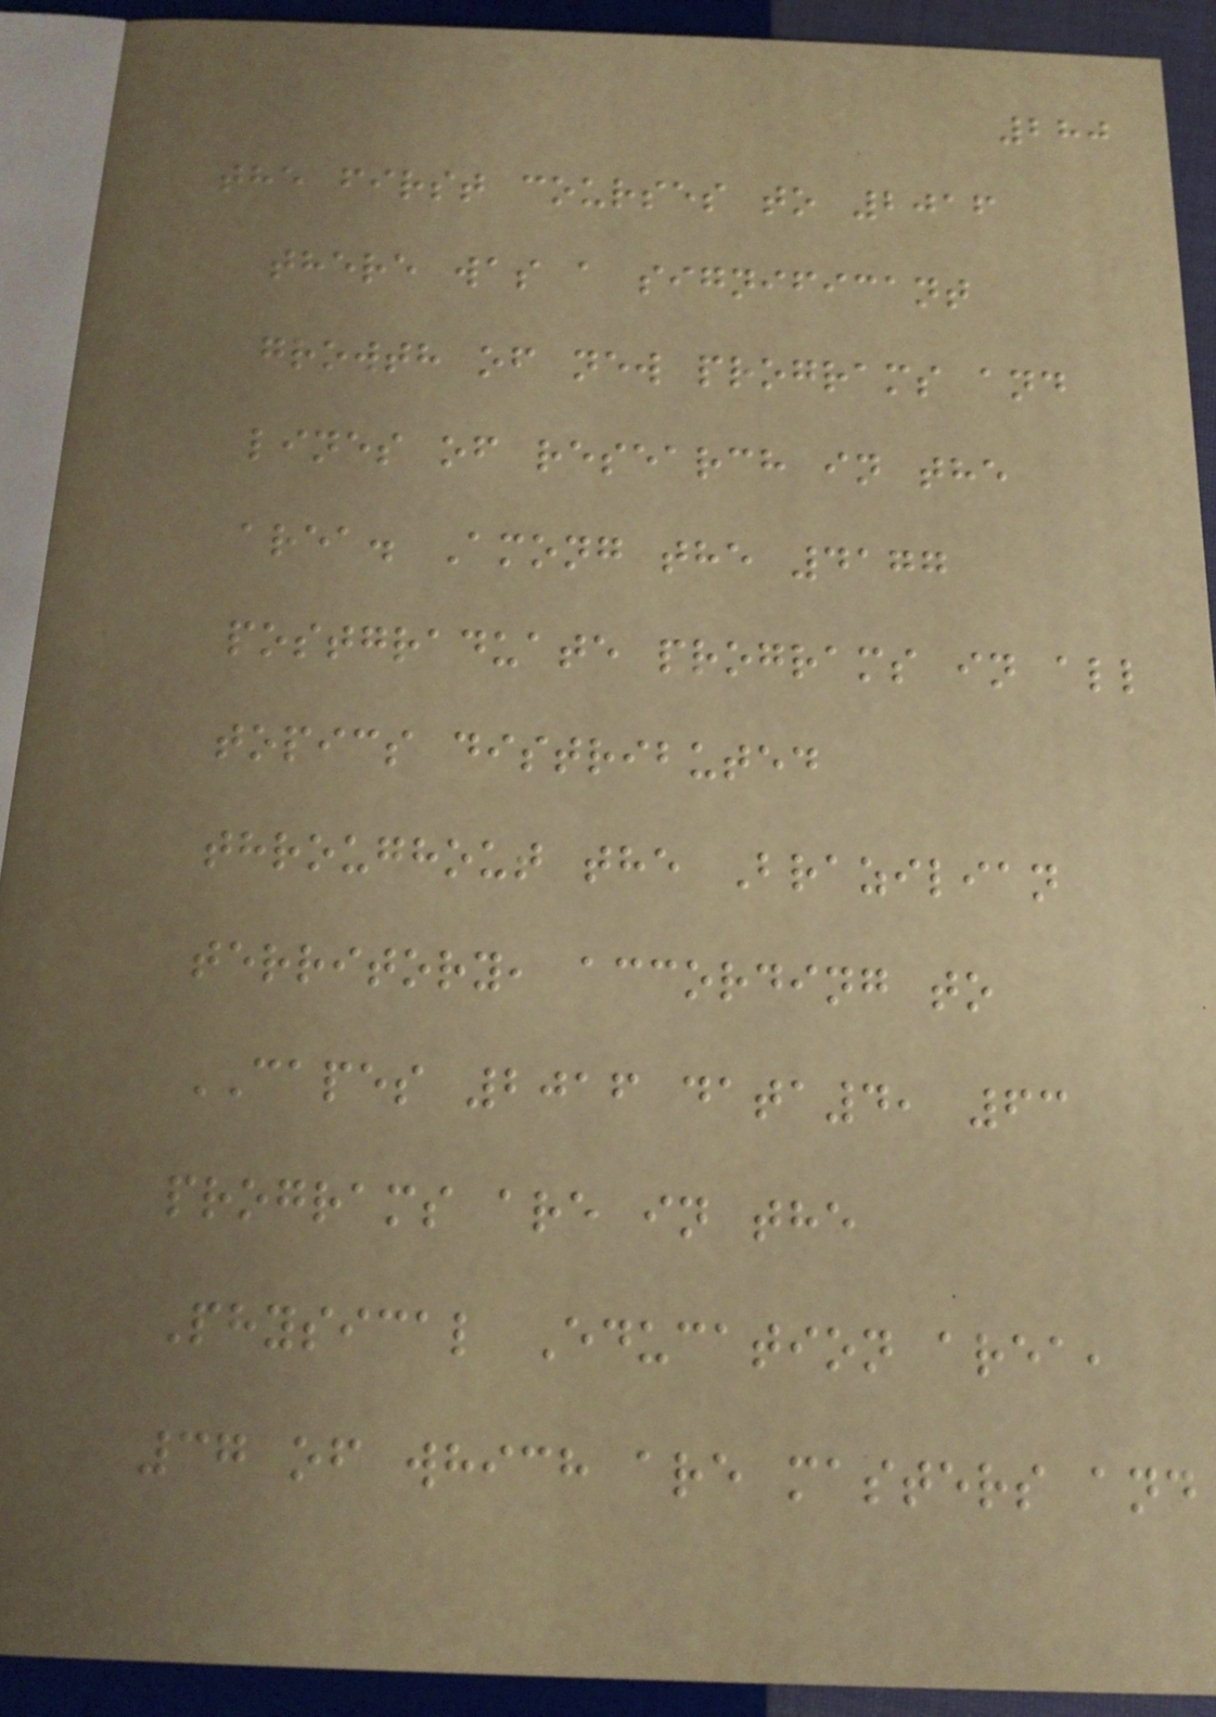280
the first courses to 2016
there was a significant
growth of new programs and
lines of research in the
area. Among the 4177
postgraduate programs in all
topics distributed
throughout the Brazilian
territory, according to
CAPES 2016 data4, 63
programs are in the
Physical Education area,
37 of which are masters and
